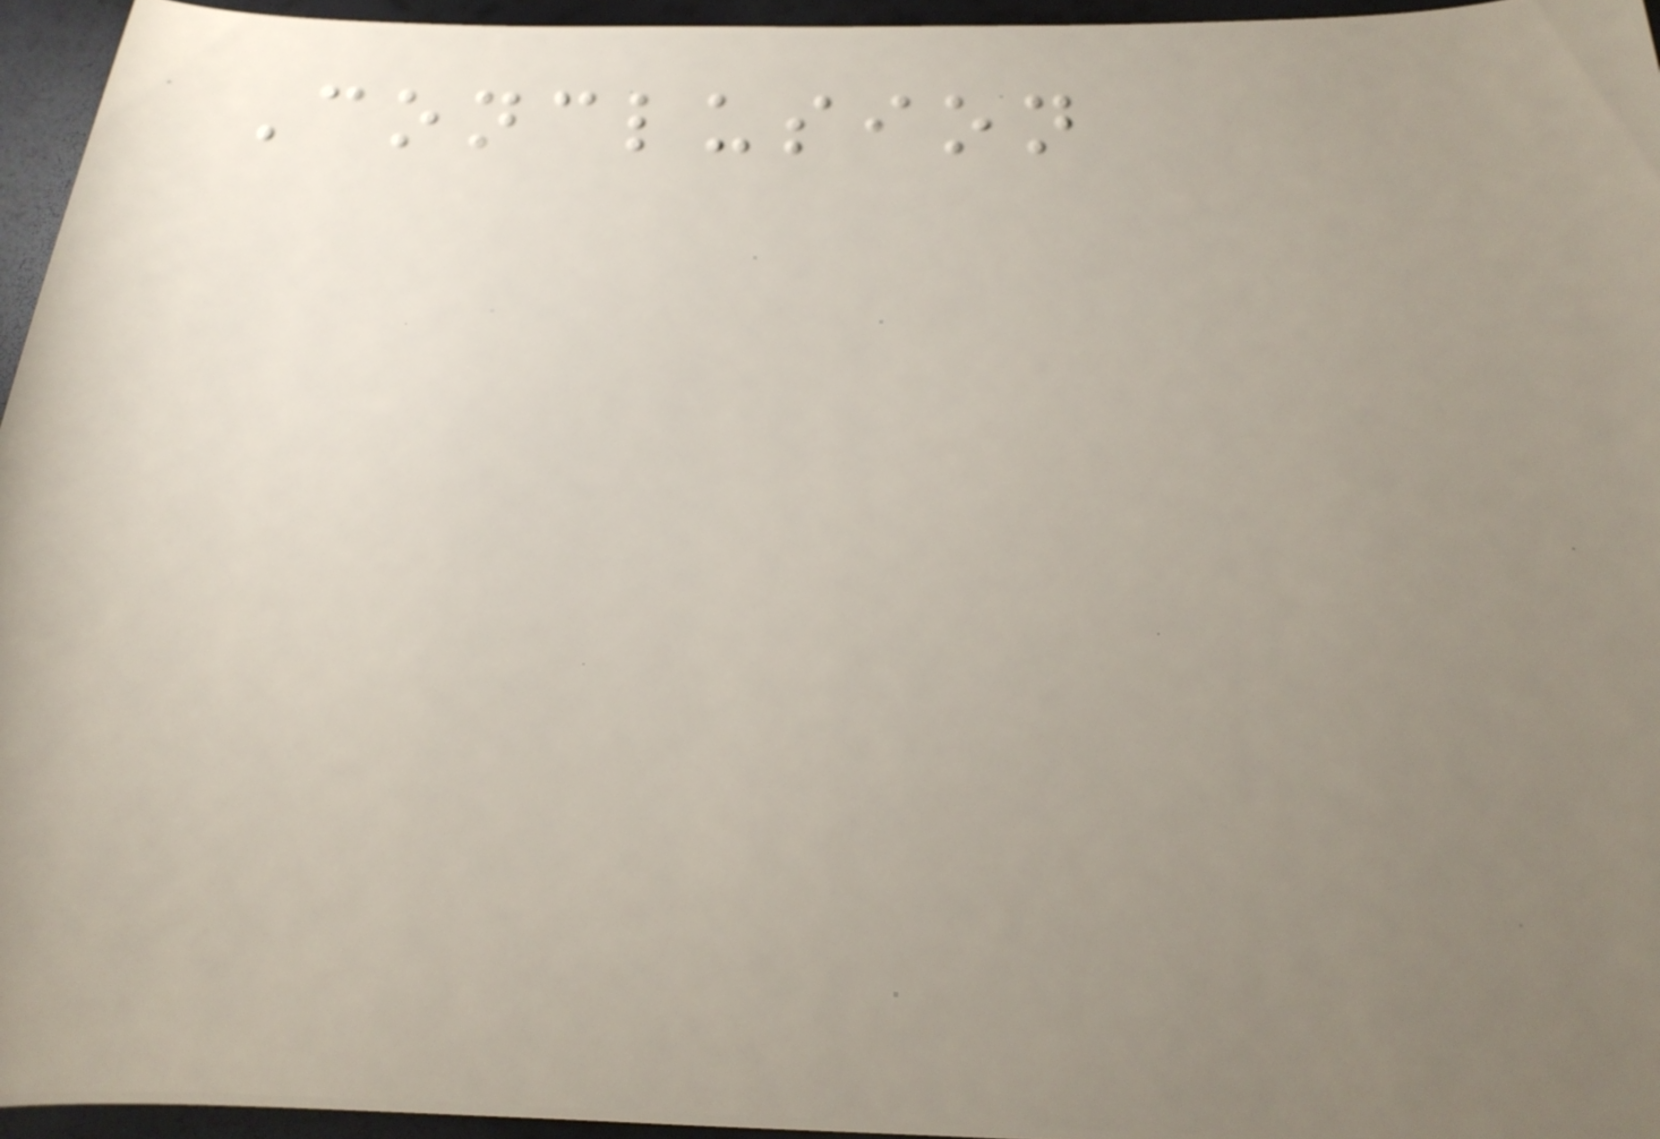Conclusion
